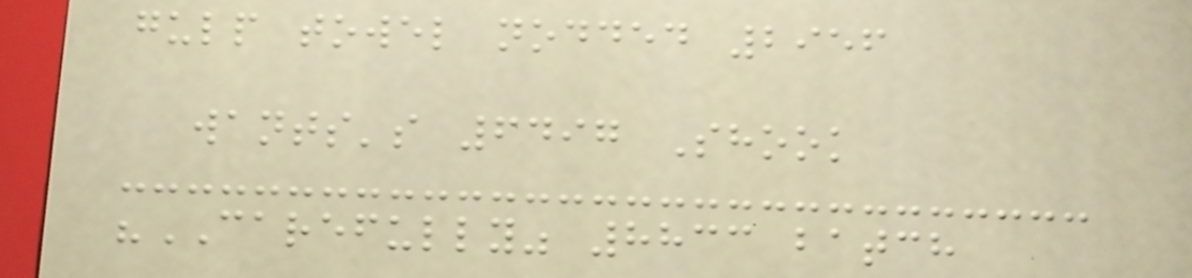gulp towel nodded 2956
wants's 6497 Shook
"CAREFULLY" 8833 batch
